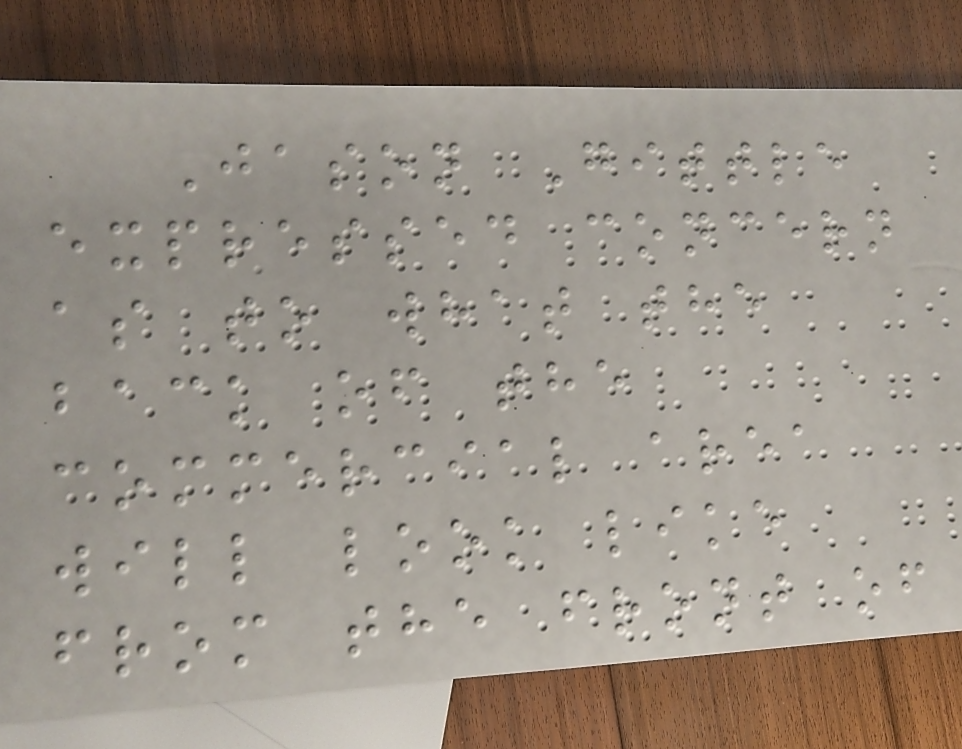Jason Gittle
expressed concern
as to what the
back of the
commercial area
will look like
from the front of
